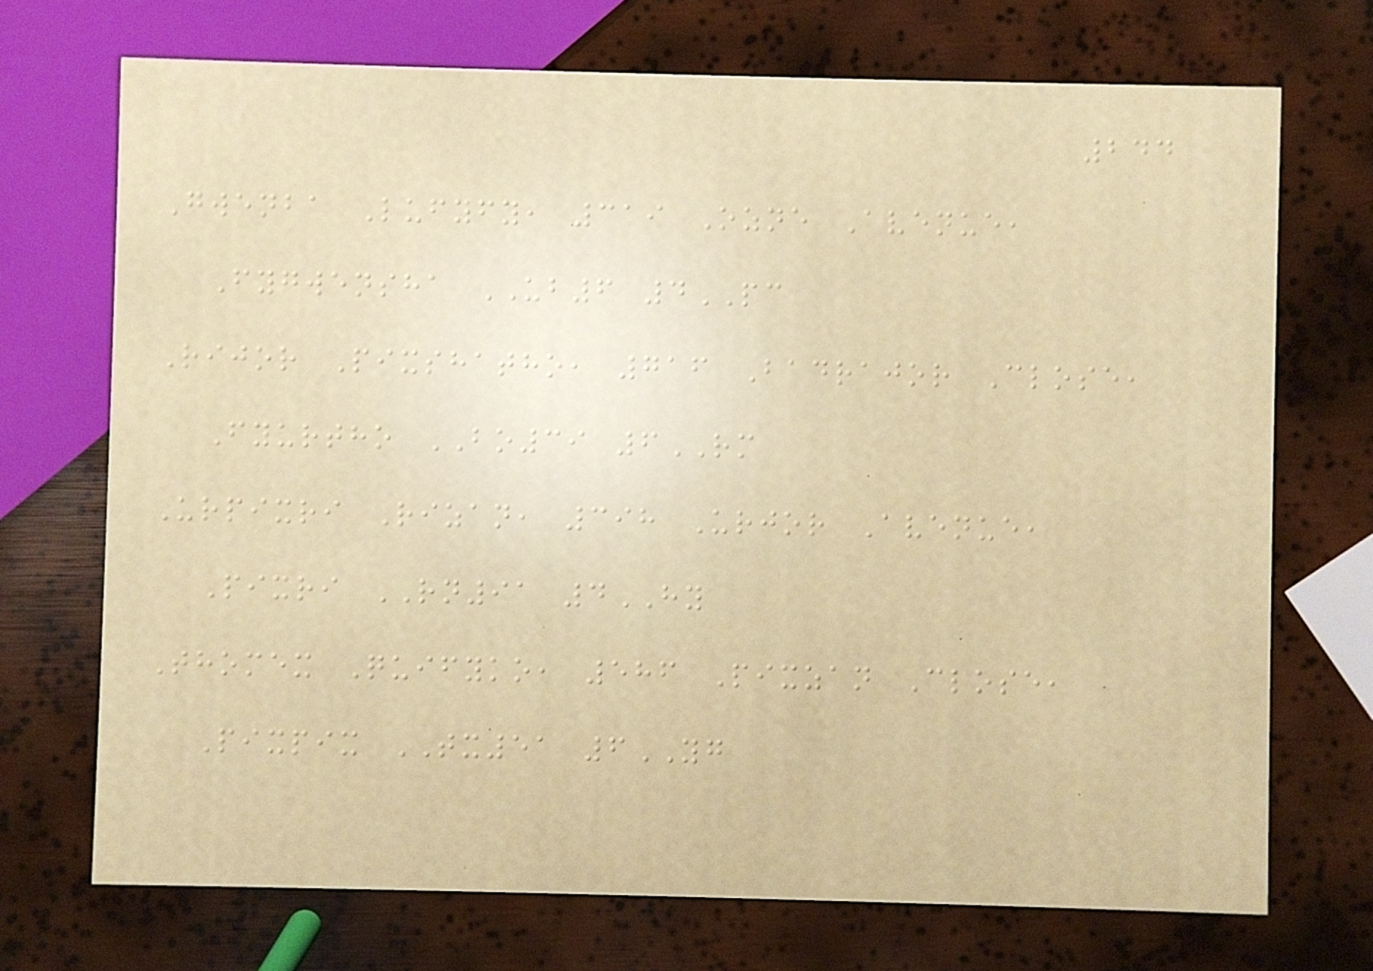244
Gwenba Lufyfy, 319 Ozne Avenue,
Fygwensha UB6 4PC
Rijor Pixshatho, 716 Badrajor Close,
Fyurtho BO39 6RM
Urpixri Rizan, 398 Urjor Avenue,
Pixri RN91 4HY
Thomex Quifyko, 586 Pixzan Close,
Pixpix TX51 6YG
